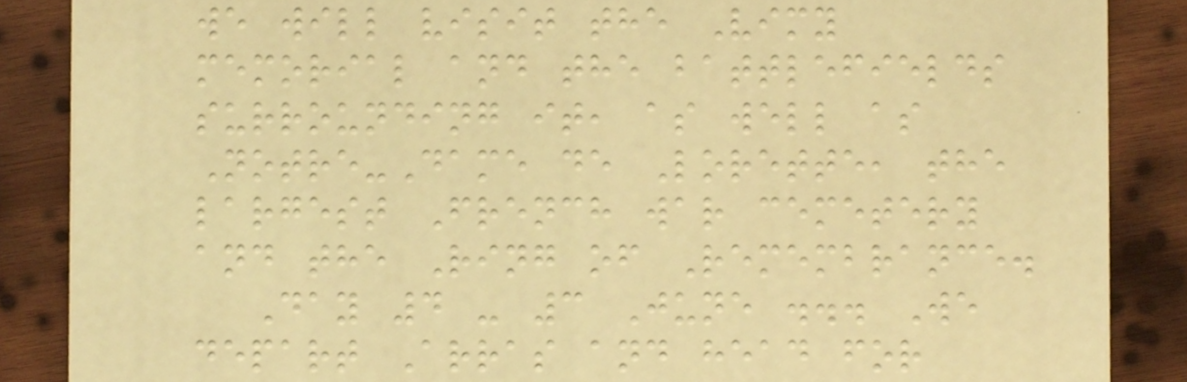we will visit the Vimy
memorial and the battlefields
surrounding it, as well as
Notre-Dame de Lorette, the
largest French war cemetery
and the Ring of Remembrance.
Day 4 - 3 June ... We
depart Arras and head for
